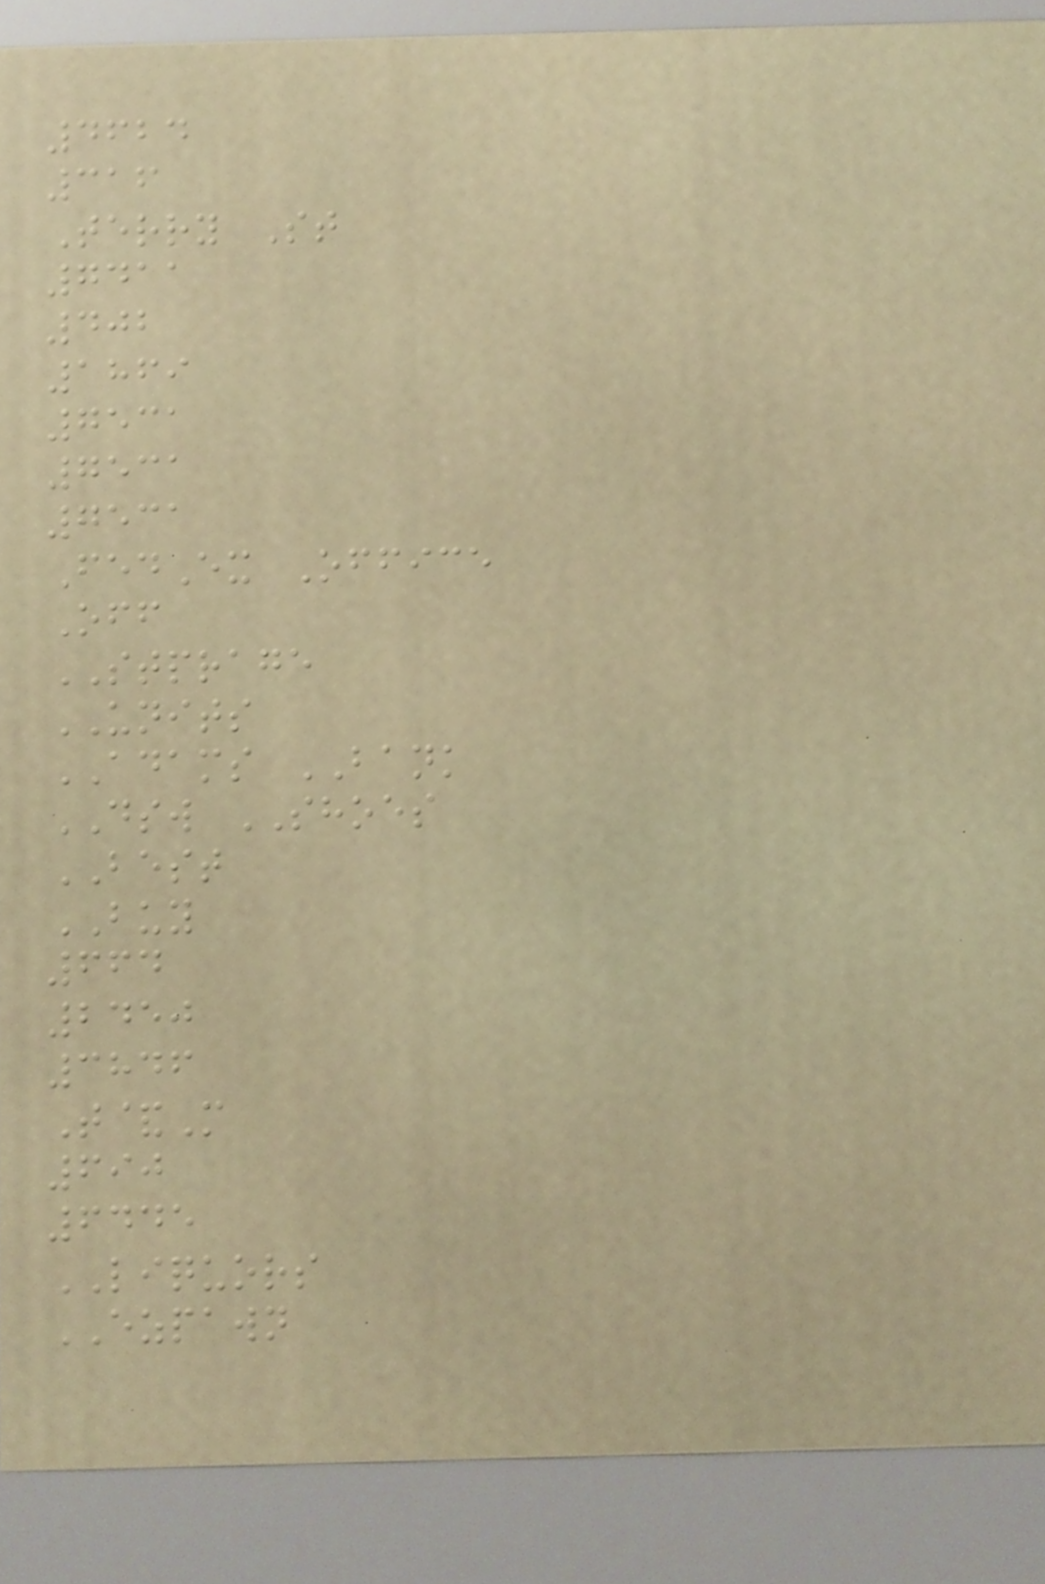4624
316
Terry St
7411
402
1869
7531
7531
7531
FedEx Office
Off
STPRAGE
UNITS
ADAMS BANK
DSW SHOES
BEST
BUY
664
2450
3846
T&M
690
6445
LIQUORS
EZPAWN
